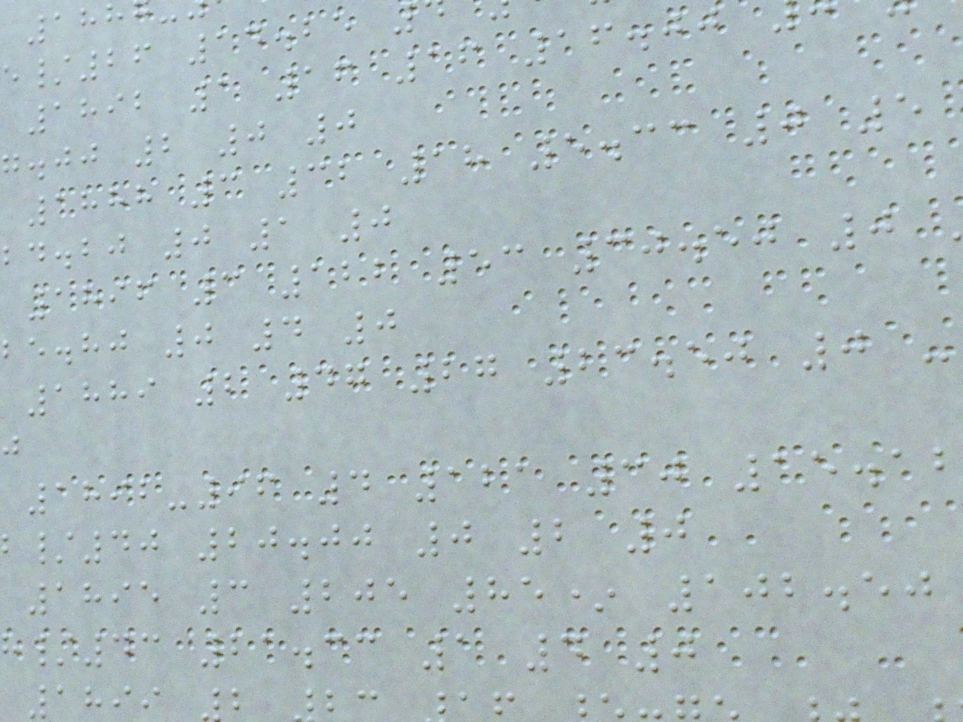/26 14.25
1892 1 16 16 16.00
g.jj 2 0 0
1888 3 32 18 5.33 0 5
bd.bj 0 1 0
1896 3 122 53 30.50 0
be.hj 0 4 0
1889 2 47 27 23.50 0 -
1892-96 4 121 30 15.1
/40 20.00 0 2 0
1895 3 205 85* 102.50
/43 21.33 1 4 0
